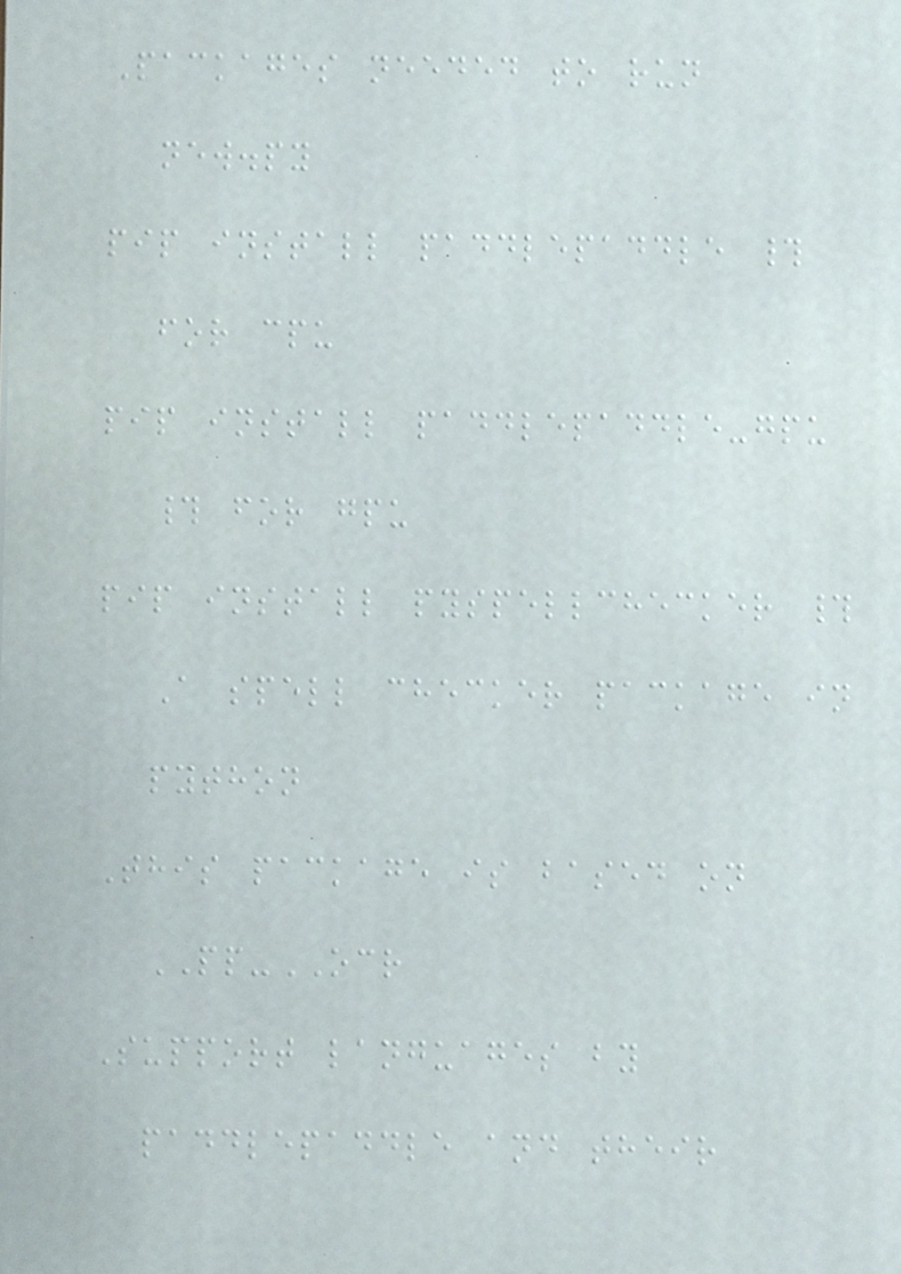Packages needed to run
new.py
pip install paddlepaddle #
for cpu
pip install paddlepaddle-gpu
# for gpu
pip install pyspellchecker #
A spell checker package in
python
This package is based on
PP-OCR
Support languages by
paddlepaddle and their
